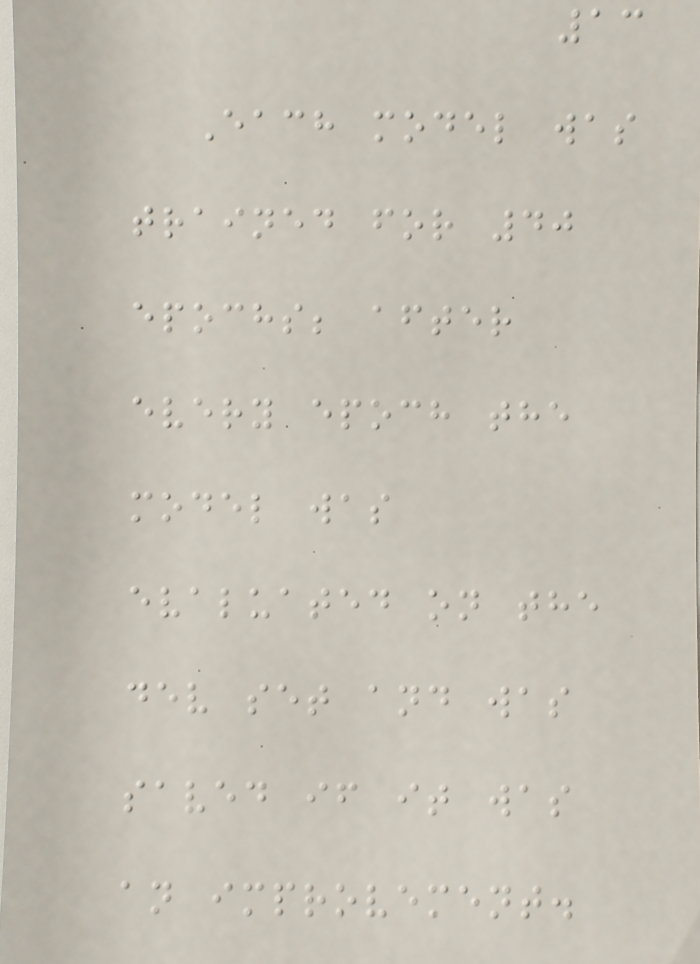13
Each model was
trained for 40
epochs; after
every epoch the
model was
evaluated on the
dev set and was
saved if it was
an improvement.
